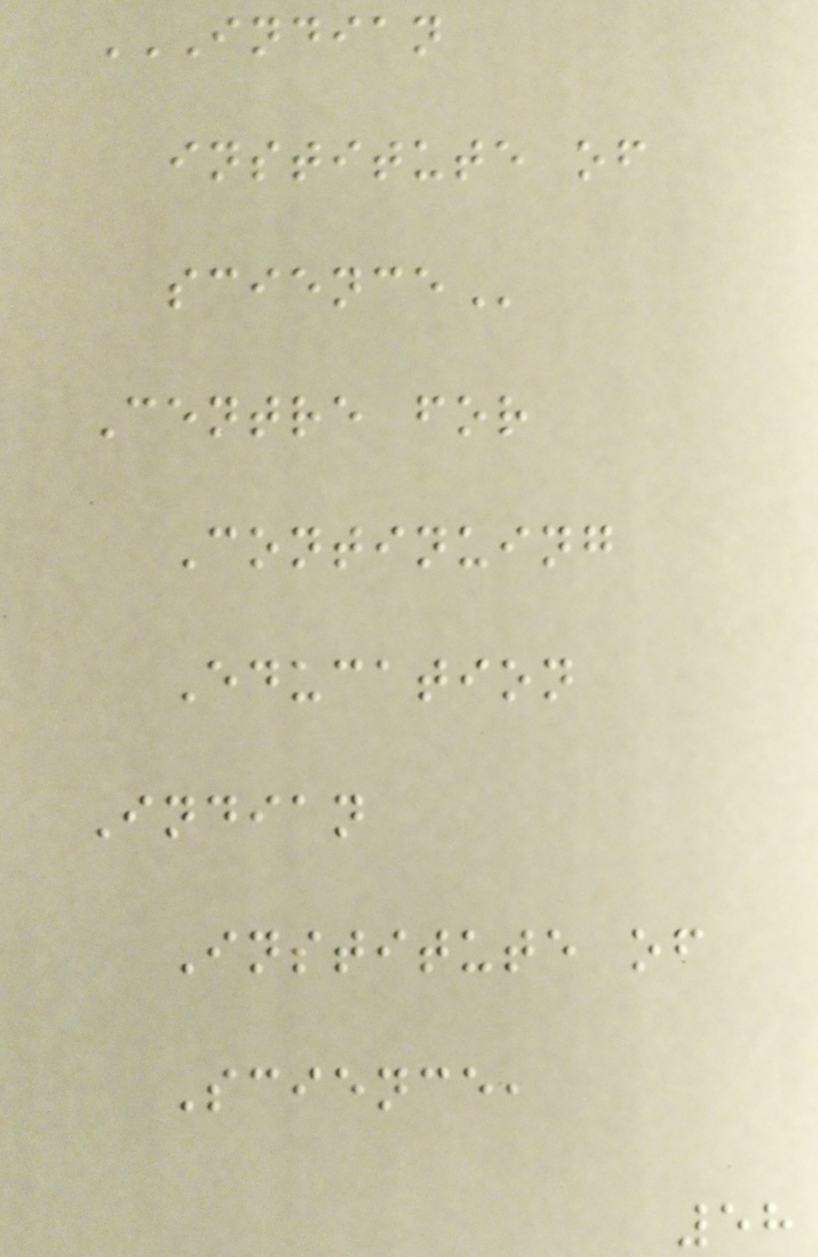INDIAN
INSTITUTE OF
SCIENCE
Centre for
Continuing
Education
Indian
Institute of
Science,
58
